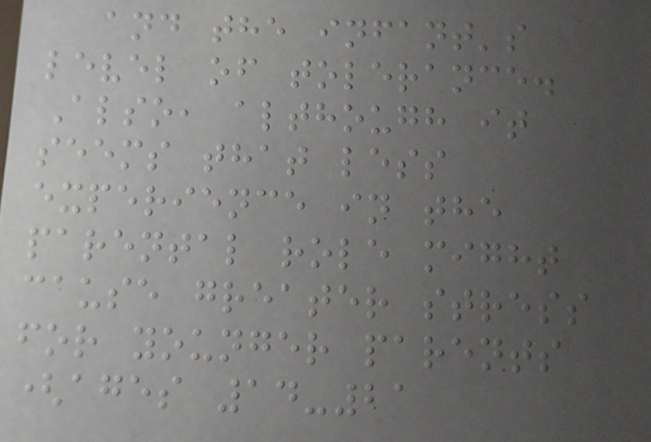and the infant's
level of tolerance.
Also, although it
seems that less
experience in the
parental role might
cause greater stress
for younger parents
(ages 14-21
